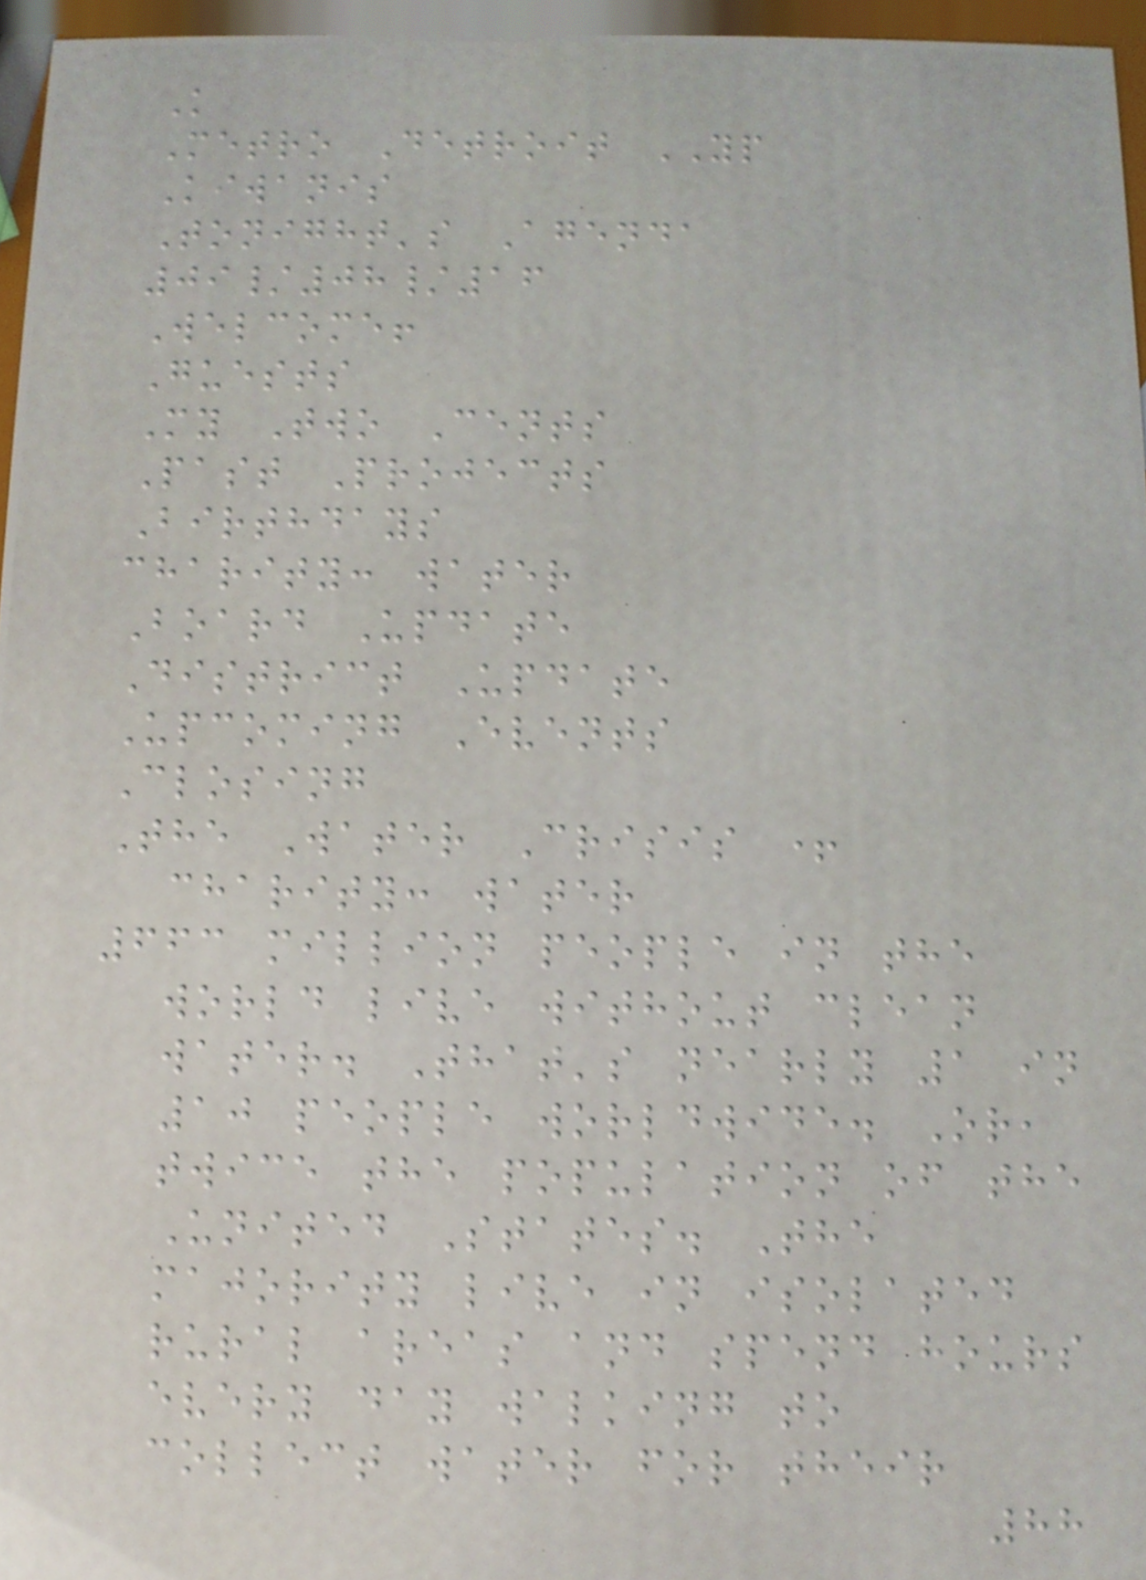K
Metro Detroit YP
Kiwanis
Tonight's Agenda
09/08/16
Welcome!
Guests
My Two Cents
Past Projects
Birthdays
charity: water
Board Update
District Update
Upcoming Events
Closing
The Water Crisis +
charity: water
663 million people in the
world live without clean
water. That's nearly 1 in
10 people worldwide. Or,
twice the population of the
United States. The
majority live in isolated
rural areas and spend hours
every day walking to
collect water for their
88
